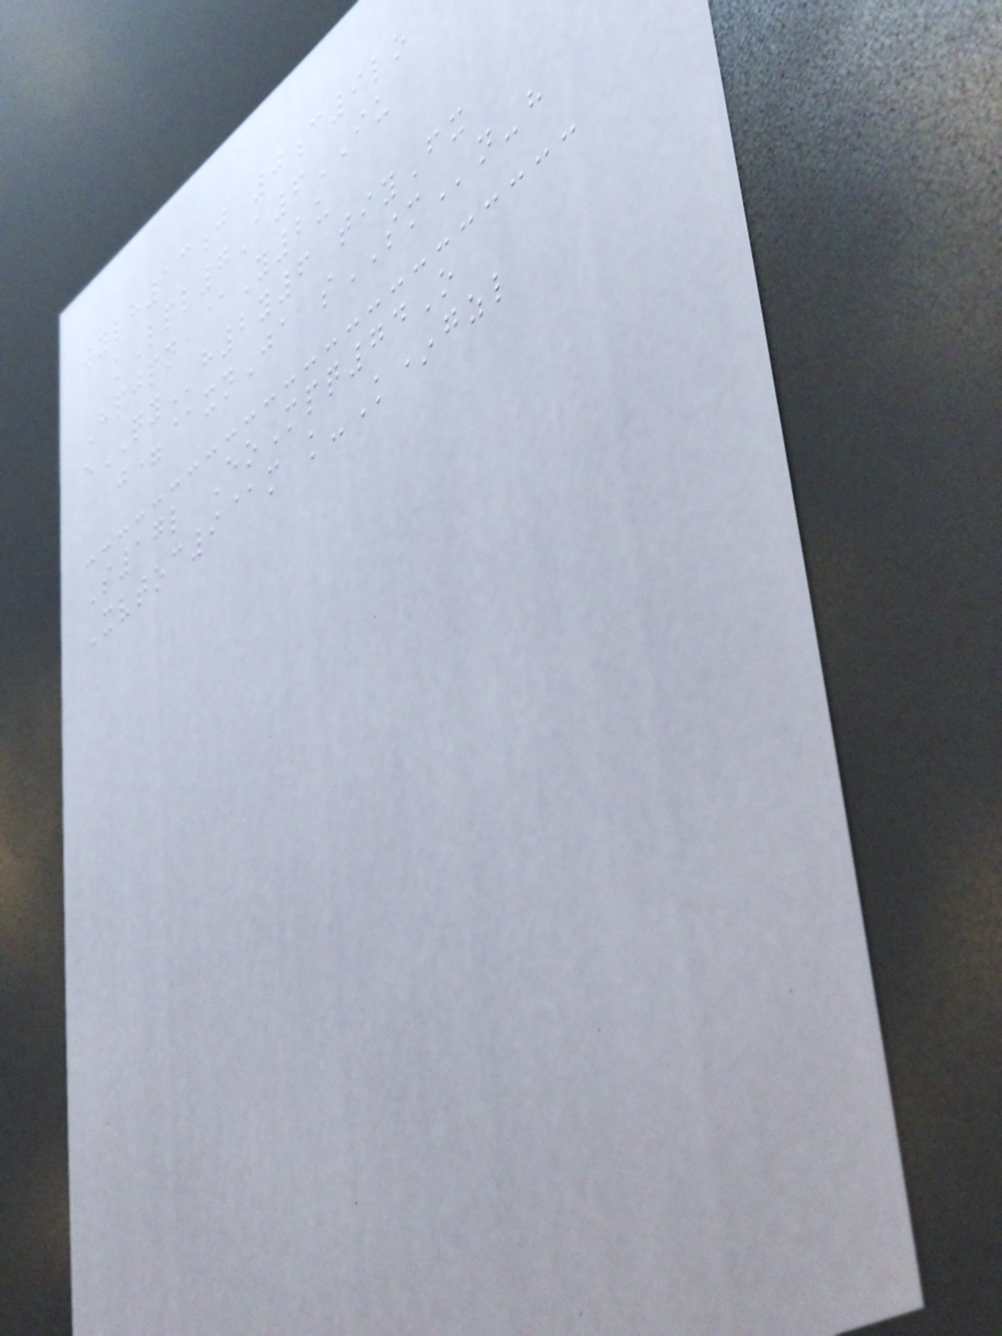wylh13j 0c9lo
kLpl7A6IU
Hpjpn @Y2u
eQYh2y6 tiyFx
j=@xnJa sSMn-h
S17l EoMpq74O
Xvtoc9@m k-K*gzl
